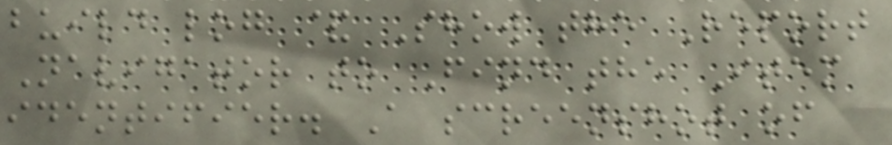build log & Show the Report
Navigator to Find the Item
identifier. A screenshot of
